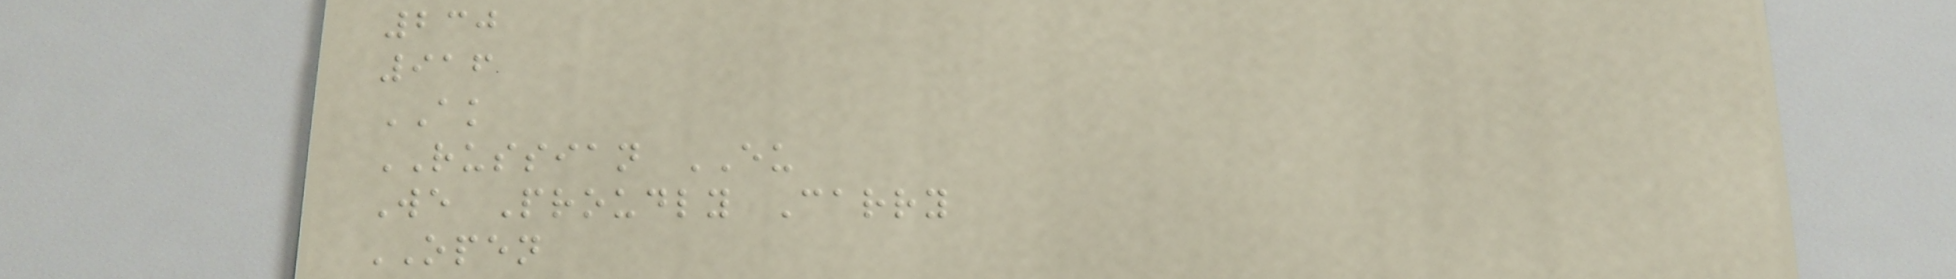230
916
AK
RUSSIAN EU
We Proudly Carry
OPEN
